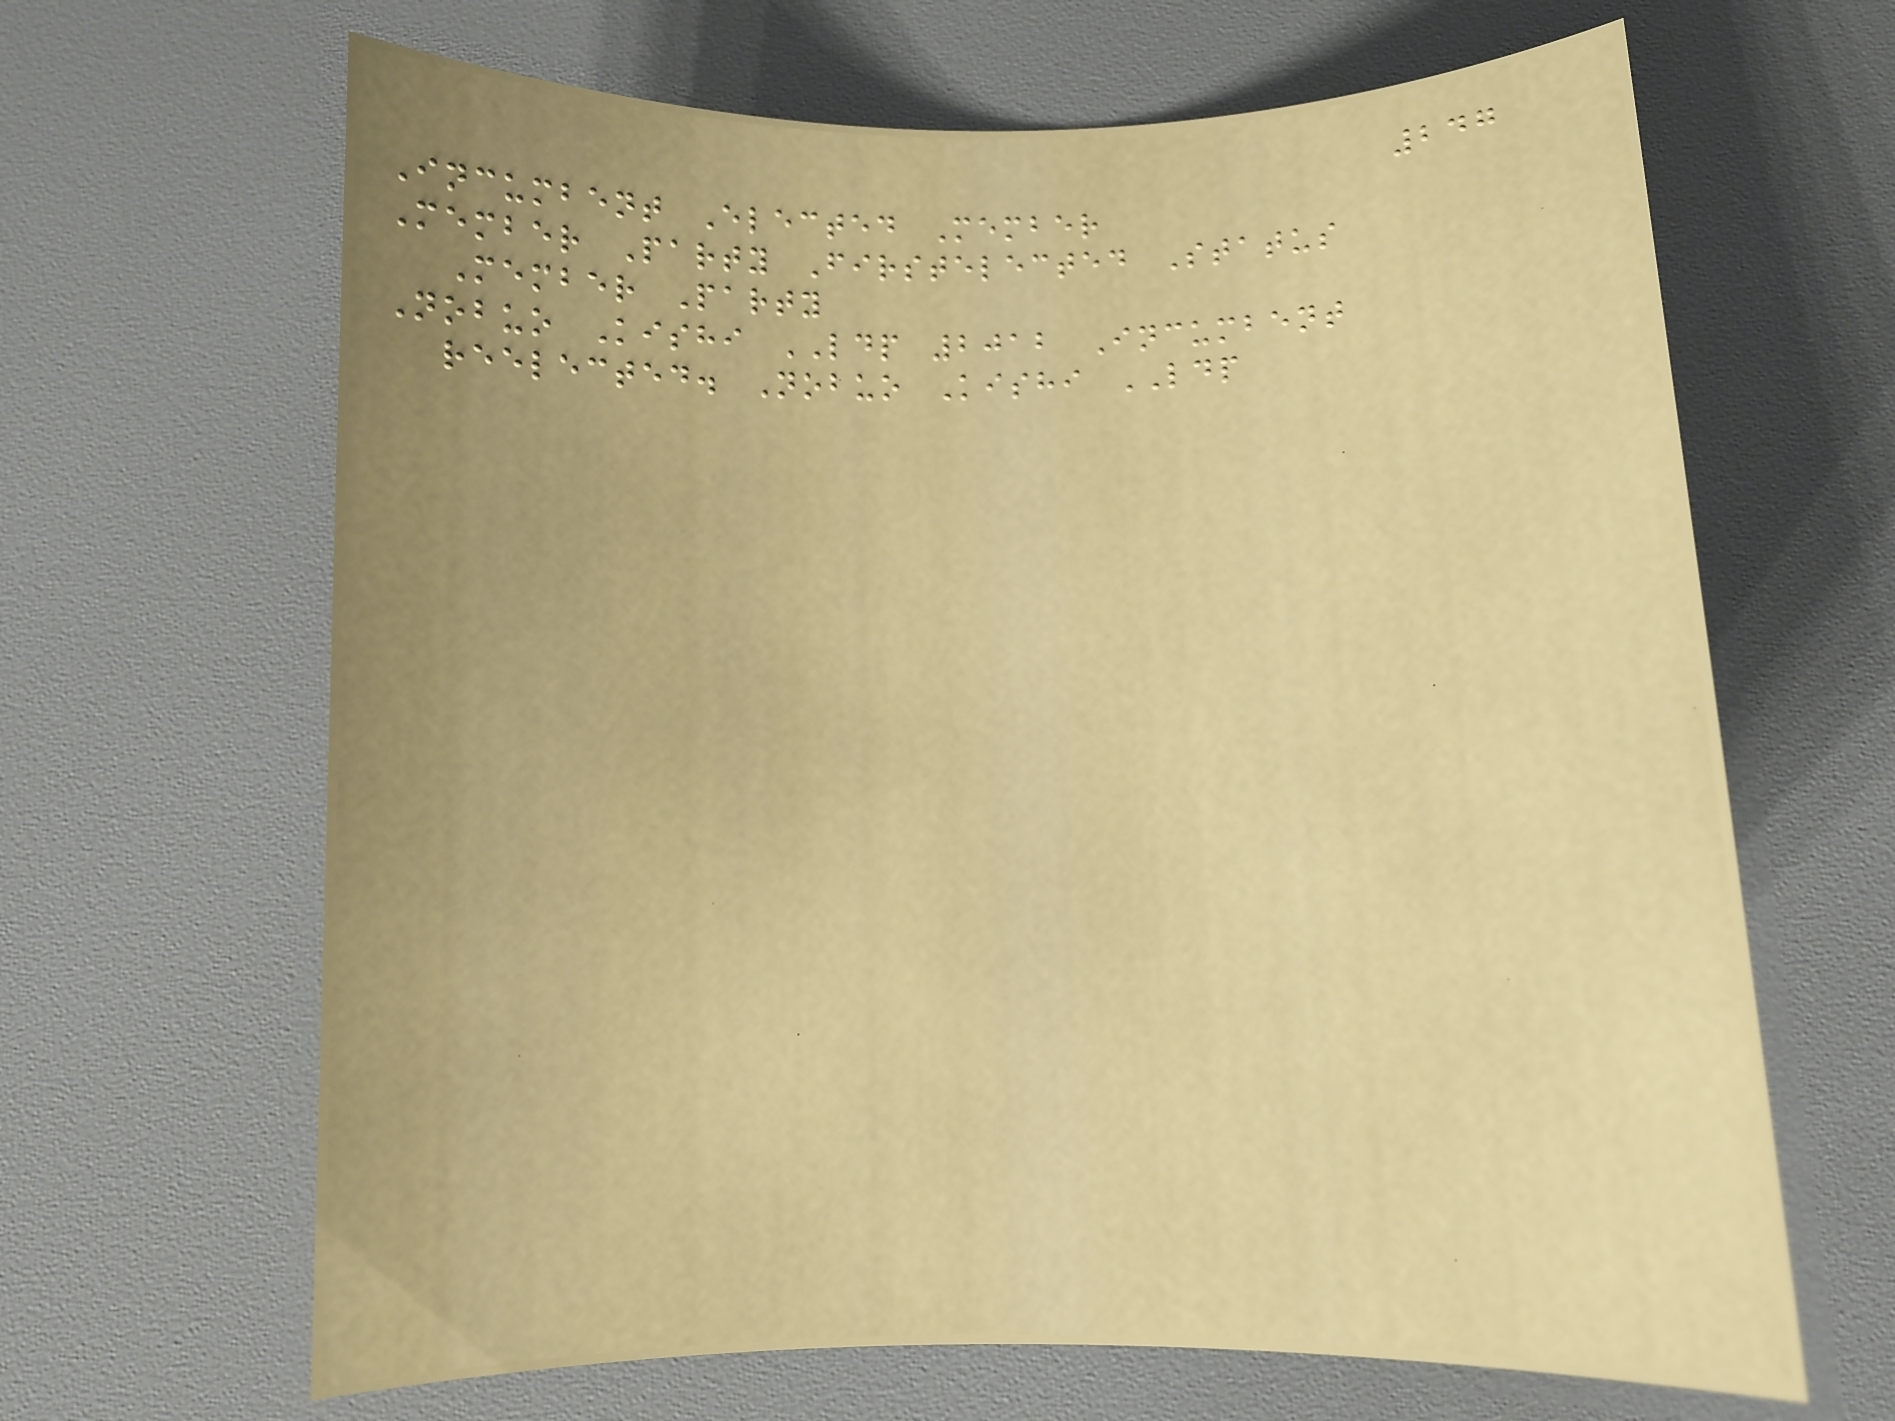247
Incumbent Elected Member
Member Party Firstelected Status
Member Party
Nobuo Kishi LDP 2012 Incumbent
reelected. Nobuo Kishi LDP
